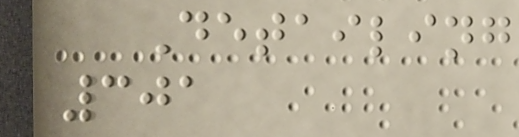Detailing
301
